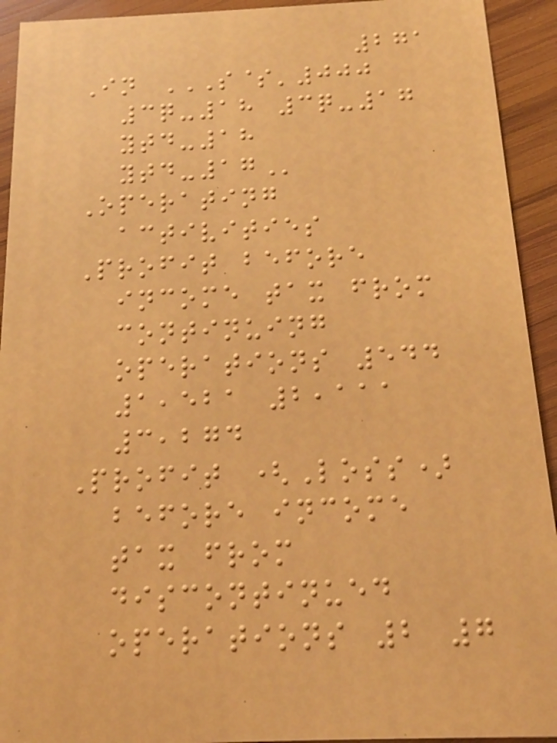271
In S$'000
3Q-18 3Q-17
YTD-18
YTD-17
Operating
activities
Profit before
income tax from
continuing
operations 544
1,521 2,111
3,274
Profit (Loss)
before income
tax from
discontinued
operations 2 7
